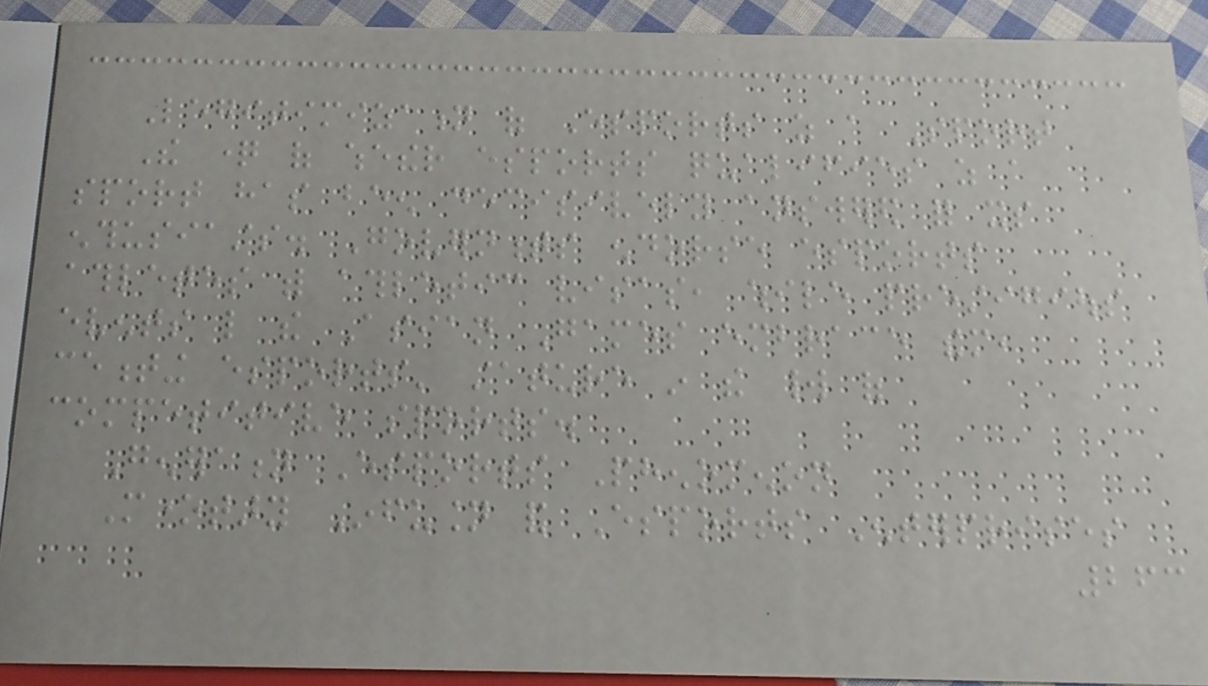Legitimization of Esports as a Sport
The question of whether esports qualifies as a
sport has been decisively answered for its
enthusiasts. Governments endorse esports
athletes with athletic visas, while prestigious
events like the Asian Games embrace them,
cementing esports' stature in the world of
competitive sports.
Generation Esports Phenomenon
Monetary Infusion and Esports Enterprises
263
